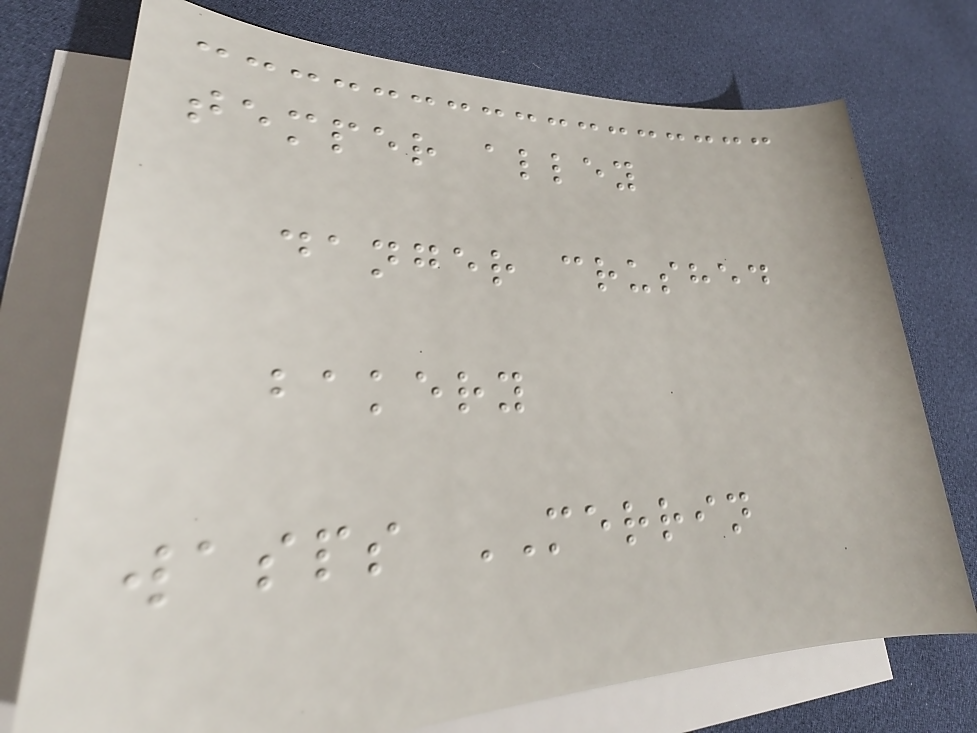temper alley
danger crushed
bakery
wasps MERRIN
